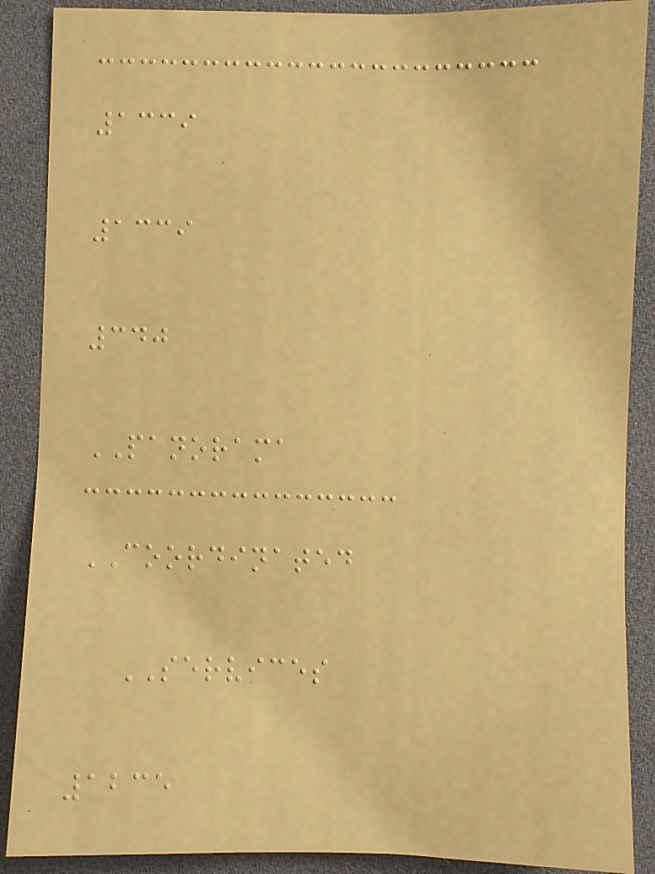1339
1339
340
PANORAMA
COORDINATED
SERVICES
1235
